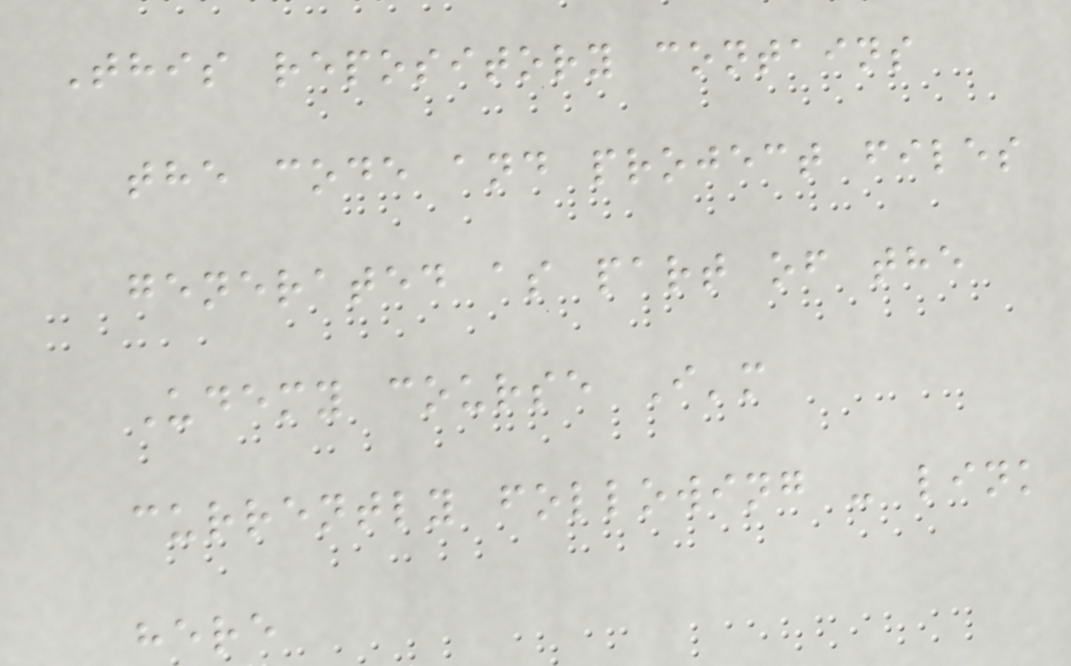This repository contains
the code and project files
generated as part of the
Udemy course I'm
currently following - link
here
